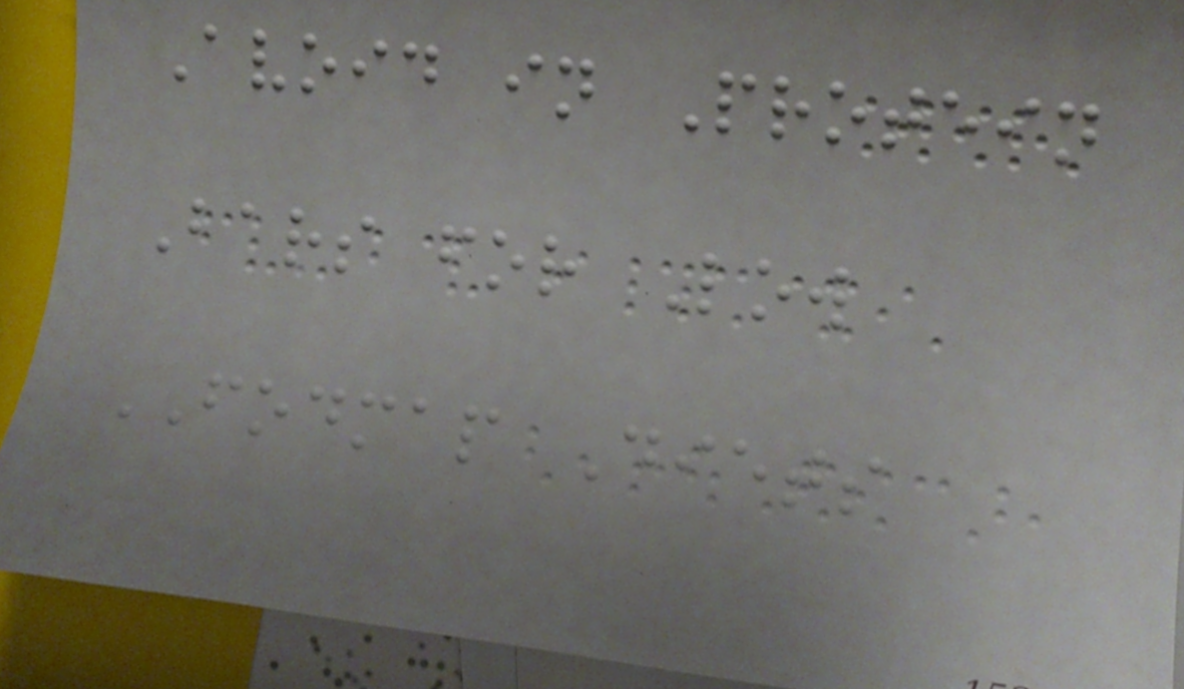Avoid in Protein
Bars for Low
FODMAP Diets
